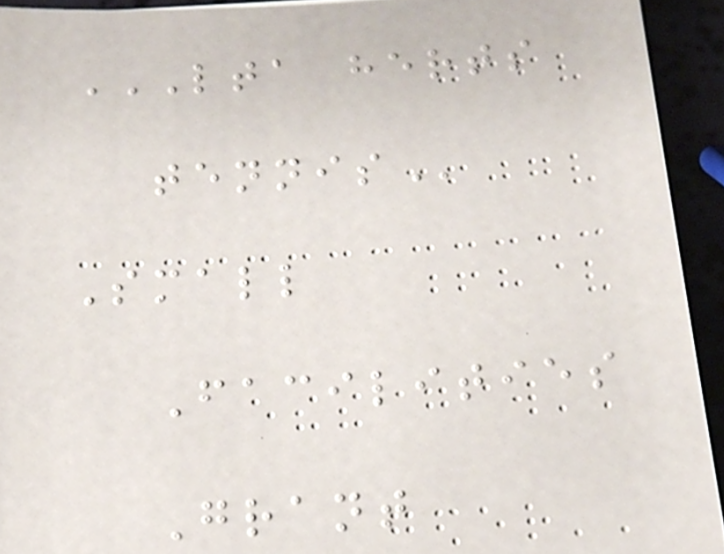LTA HERTS
TENNIS
Small
Facilities
Grant
